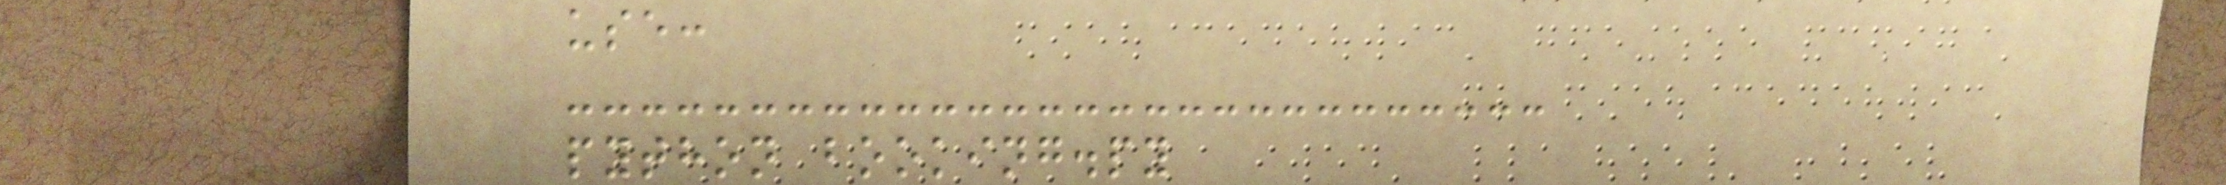use:
python booking.py
